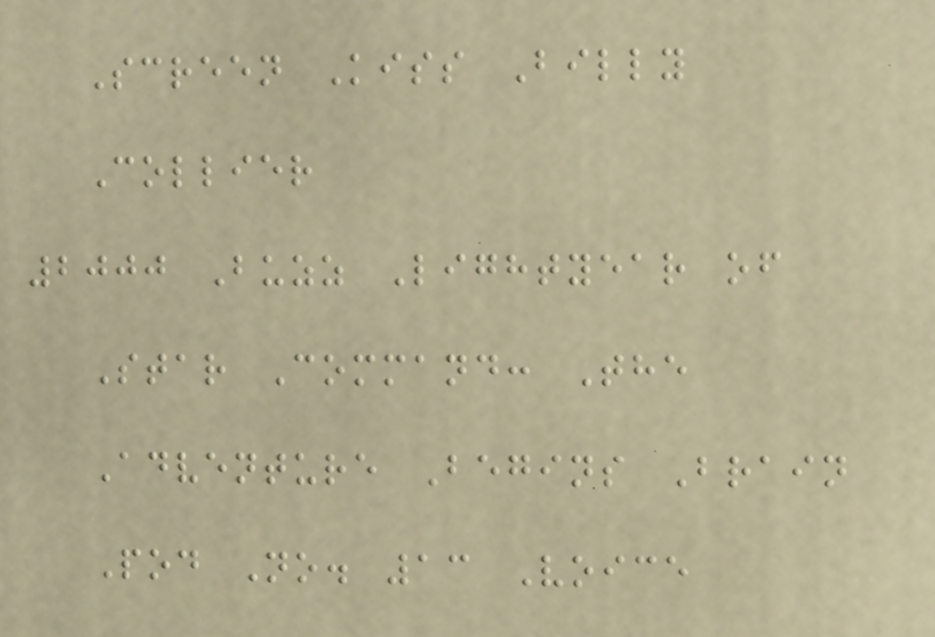Screen Kiss Billy
Collier
2000 Buzz Lightyear of
Star Command: The
Adventure Begins Brain
Pod No. 13 Voice
